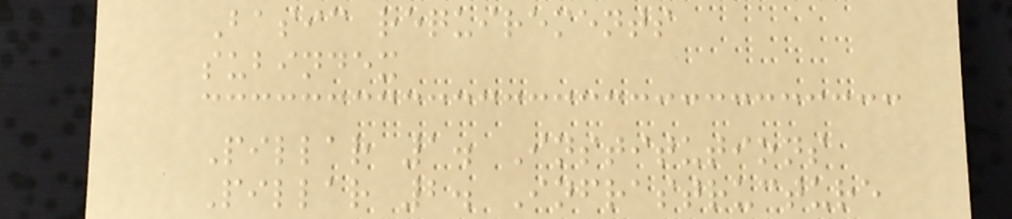Basic requirements
subindex
Pillar 1. Institutions
Pillar 2. Infrastructure
